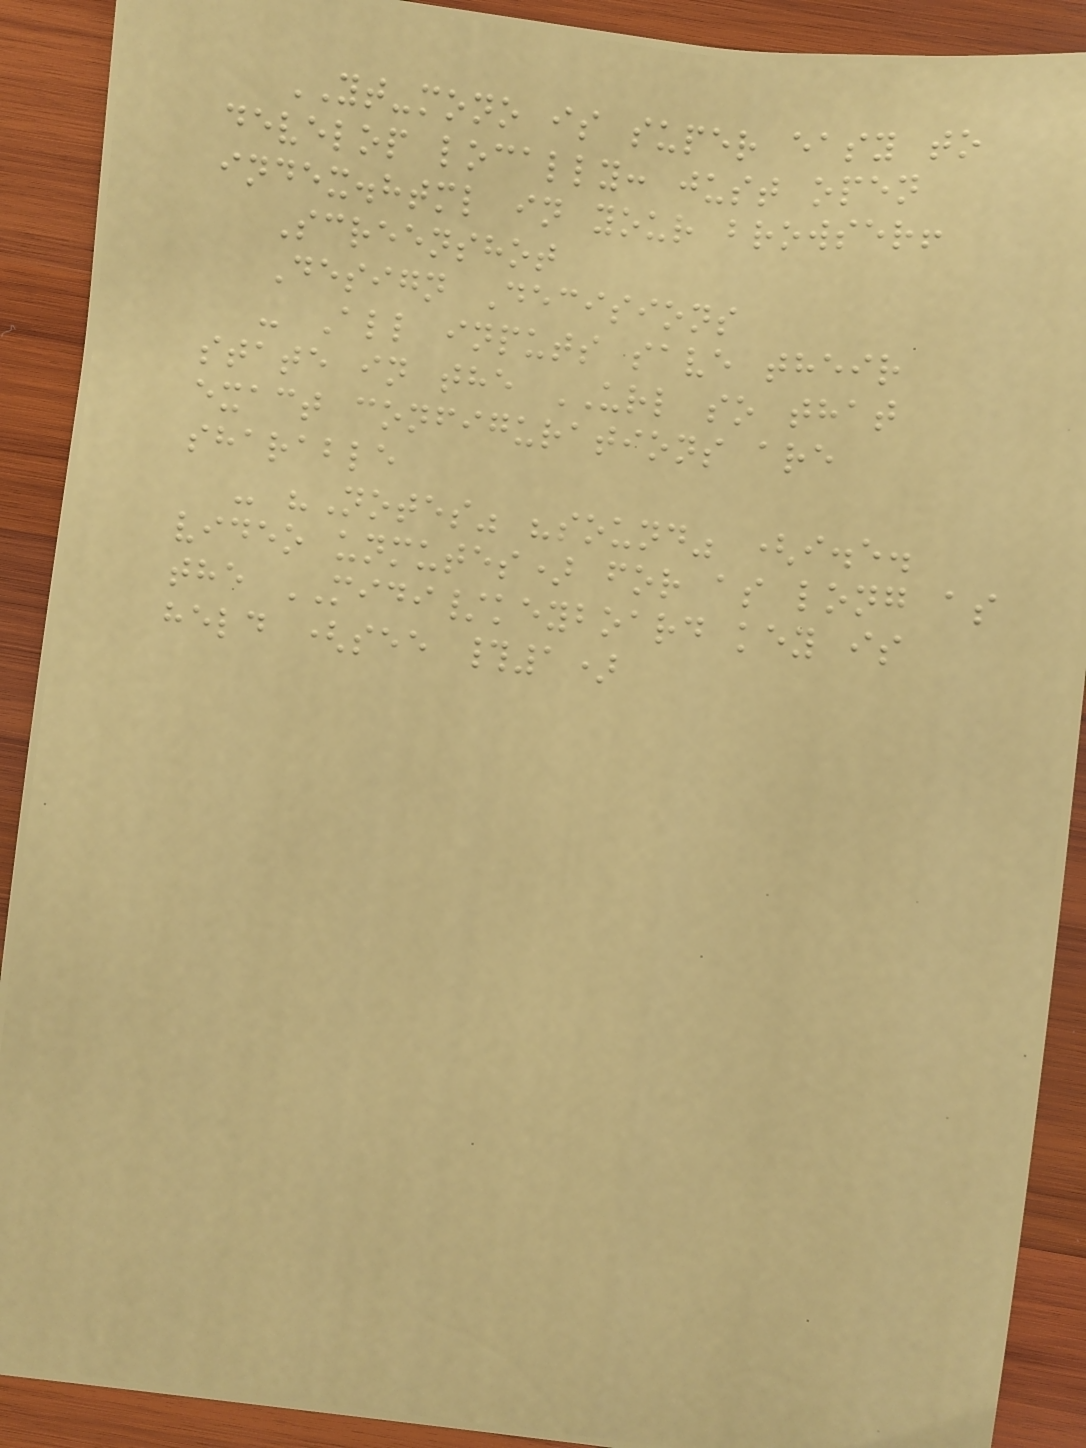YT-mono is super easy to
develop locally: just open
index.html in your browser!
Screenshot
Design Decisions
- All inputs save their
state in the URL so that
exact configurations are
sharable
- "Notes" "sound" (i.e.
video unmutes) for as long as
the MIDI/keyboard key is
held (see #1)
